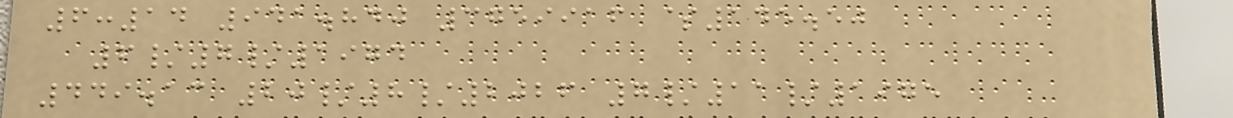6:14 941.840 3759916 $145.50
6/7/1974
449.13 20/8/2026 7/11/1975
